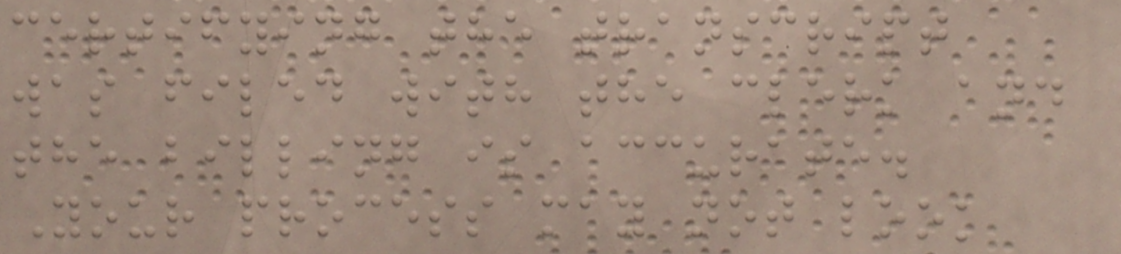certifying the transcript
was filed with the clerk and
the billing is accurate.
Your process may not look
